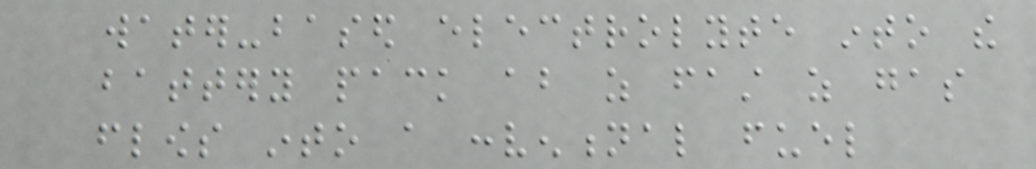water-based electrolyte into the
battery pack about as fast as gas
flows into a conventional fuel
